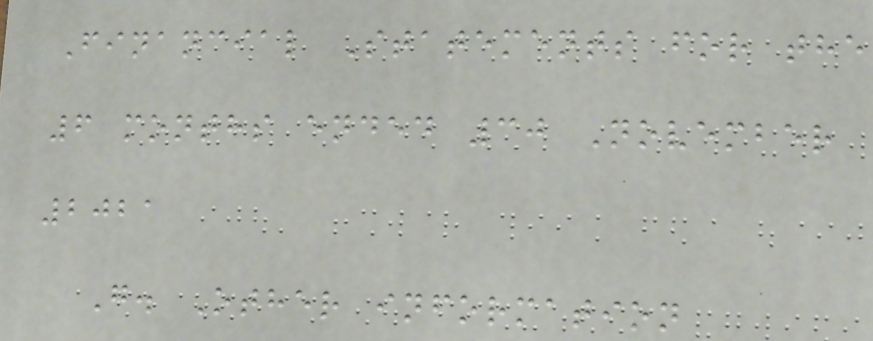Financial Statements for the
6 months ended 30 November
2021
G. Other information
